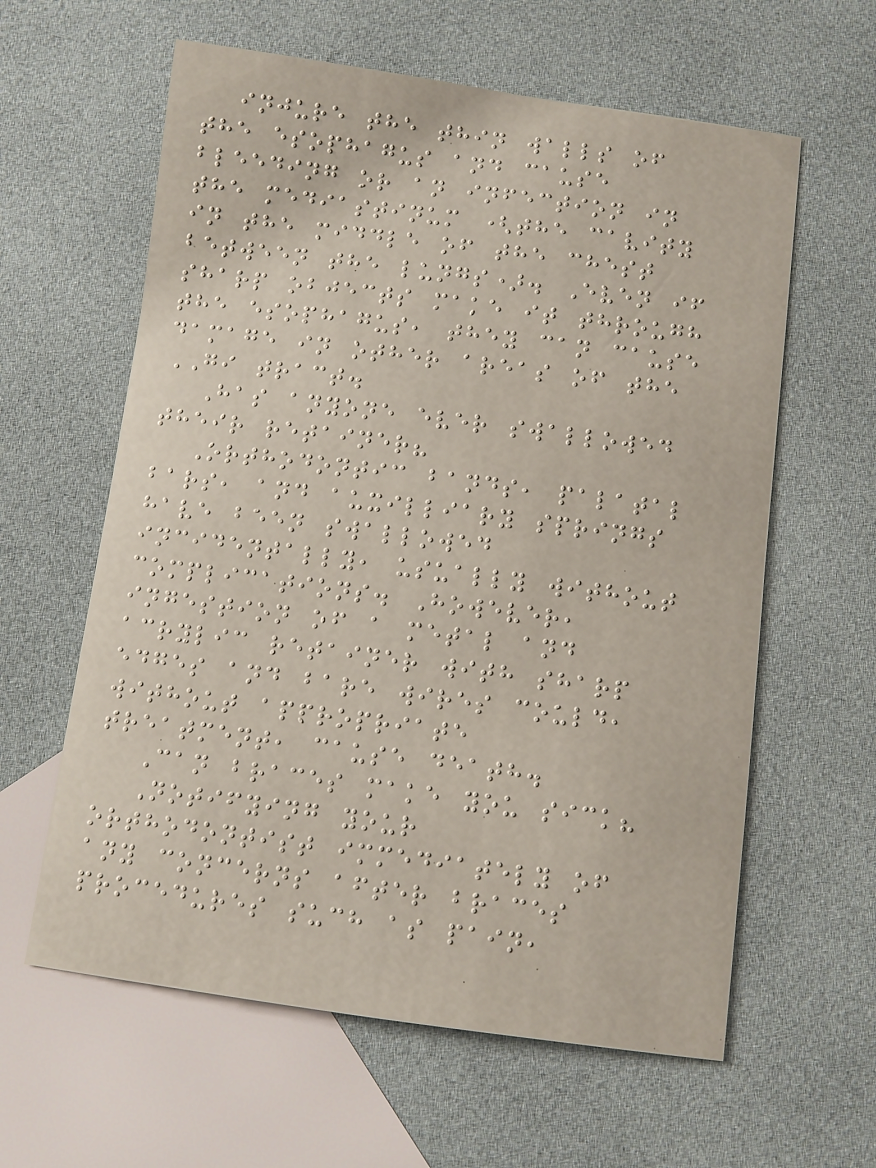injure the thin walls of
the esophagus and cause
bleeding or an infection in
the mediastinum (the cavity
in the middle of the chest
between the lungs). Even if
sharp objects make it through
the esophagus, they can cause
damage in other areas of the
GI tract.
Has anyone ever swallowed
their retainer?
Orthodontic bands, palatal
bars, and auxilliary springs
have been swallowed
incidentally, usually without
complications. However,
ingestion of a metal and
acrylic retainer with sharp
edges and bare wires could,
without appropriate
treatment, cause death.
Can braces make you sick?
Notifying your
orthodontist immediately of
any concerns after braces
procedures such as pain,
